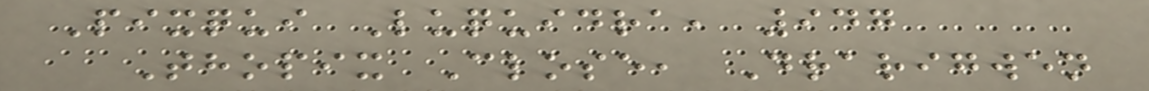Pixqui Luquidra, 947
Thopix Close, Drarigwen
